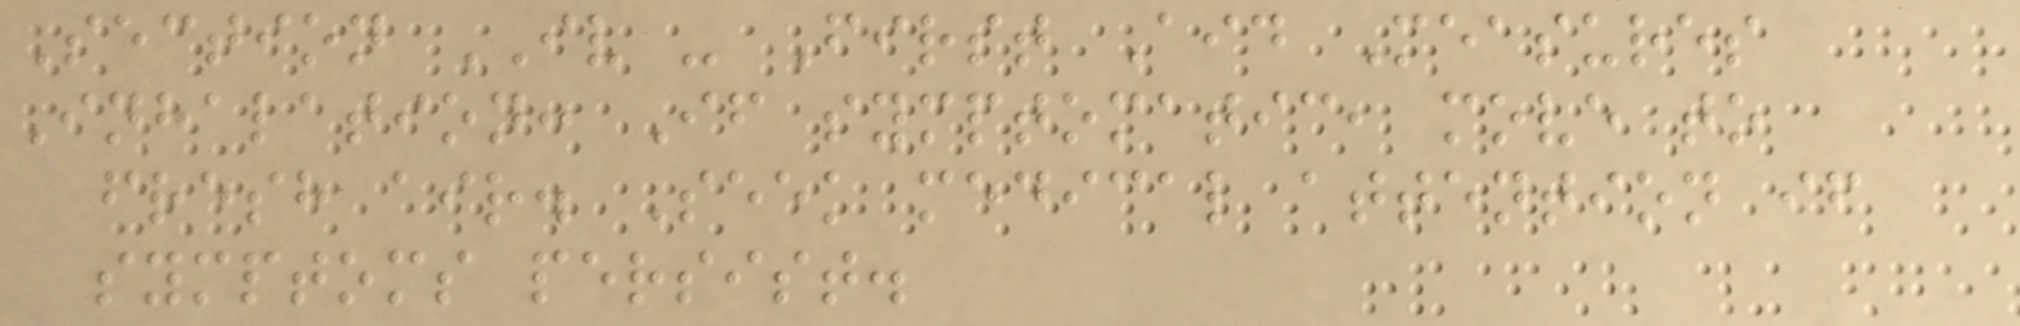Section IV - First Aid Measures
Inhalation: If symptomatic, move to
fresh air. Seek medical attention if
symptoms persist.
